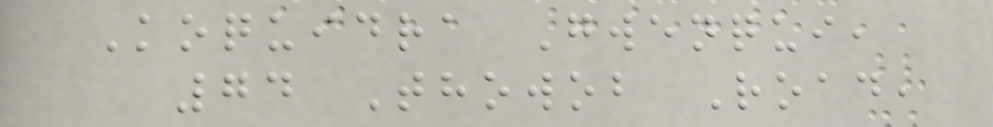Koquidra Gwenqui,
74 Thowob Road,
